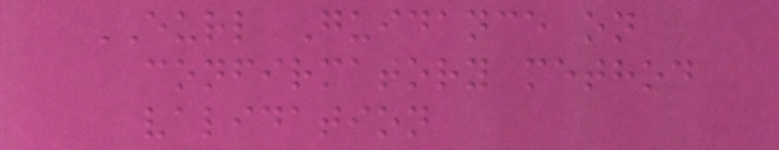EURL Guidance on
confirmatory method
validation
